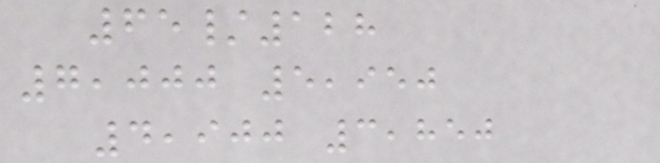65/128
7,000 5,950
4,900 3,850
